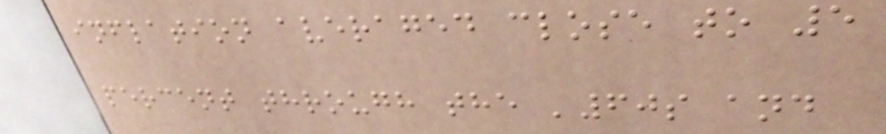inflation averaged close to 5
percent through the '60s and
